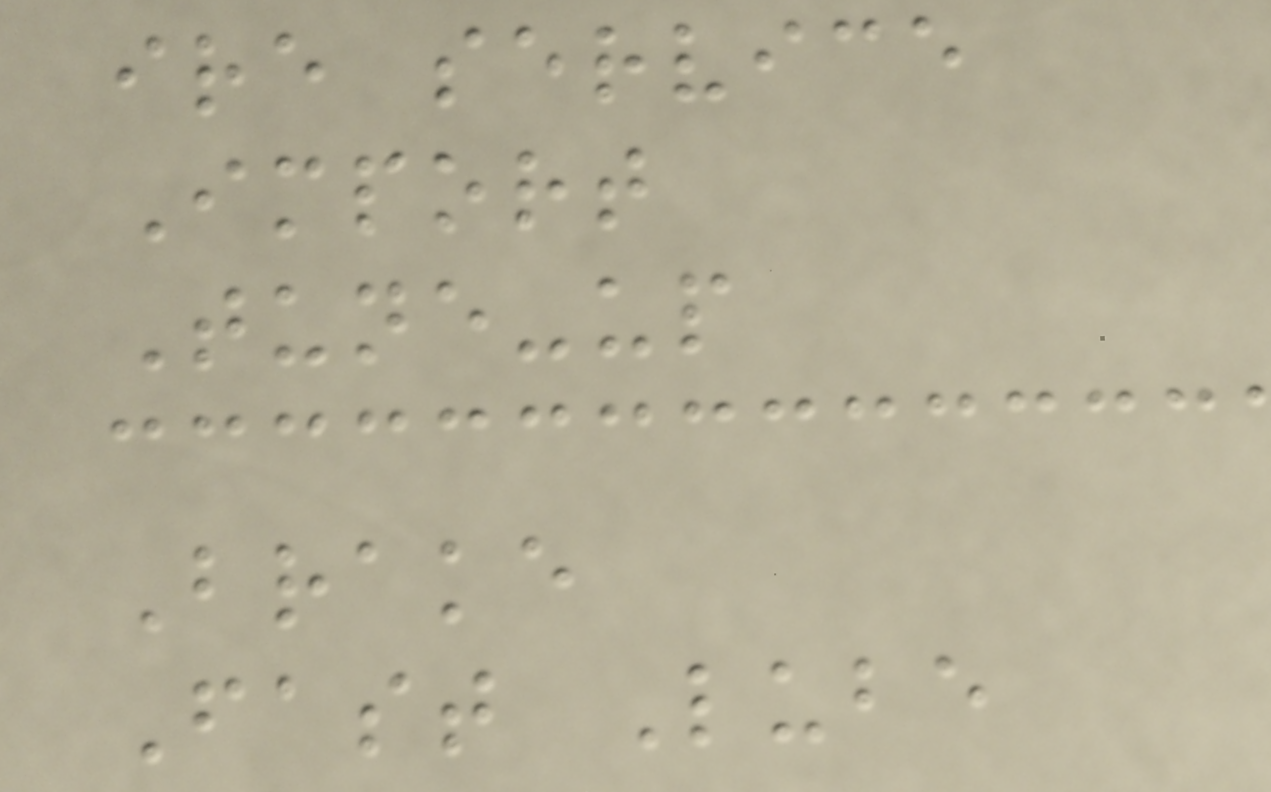ire service
Import
Tune-up
Brake
Fast Lube
